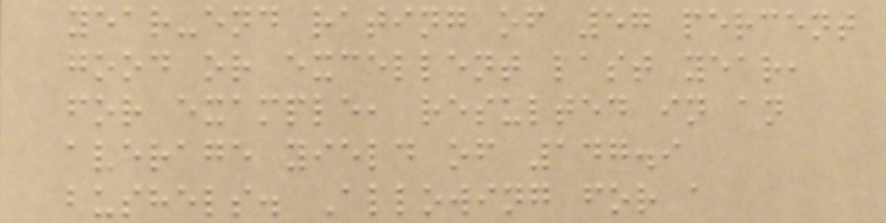year-end rating of 57 percent
good or excellent last year,
for example, resulted in an
average yield of 147.9
bushels. Allowing for a
